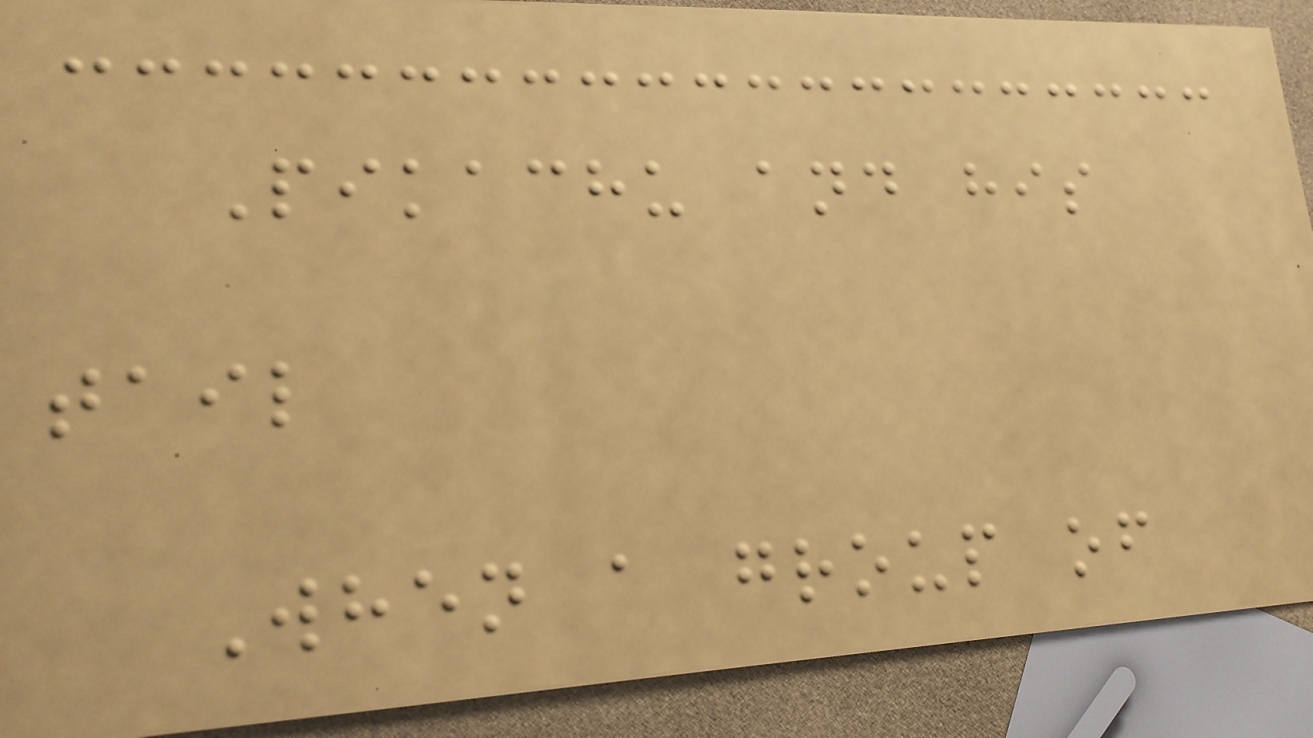Pikachu and his
tail
When a group of
